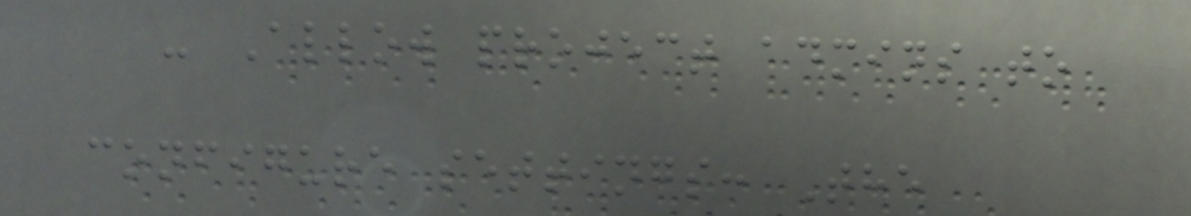- Allow project admins to
configure settings: The
